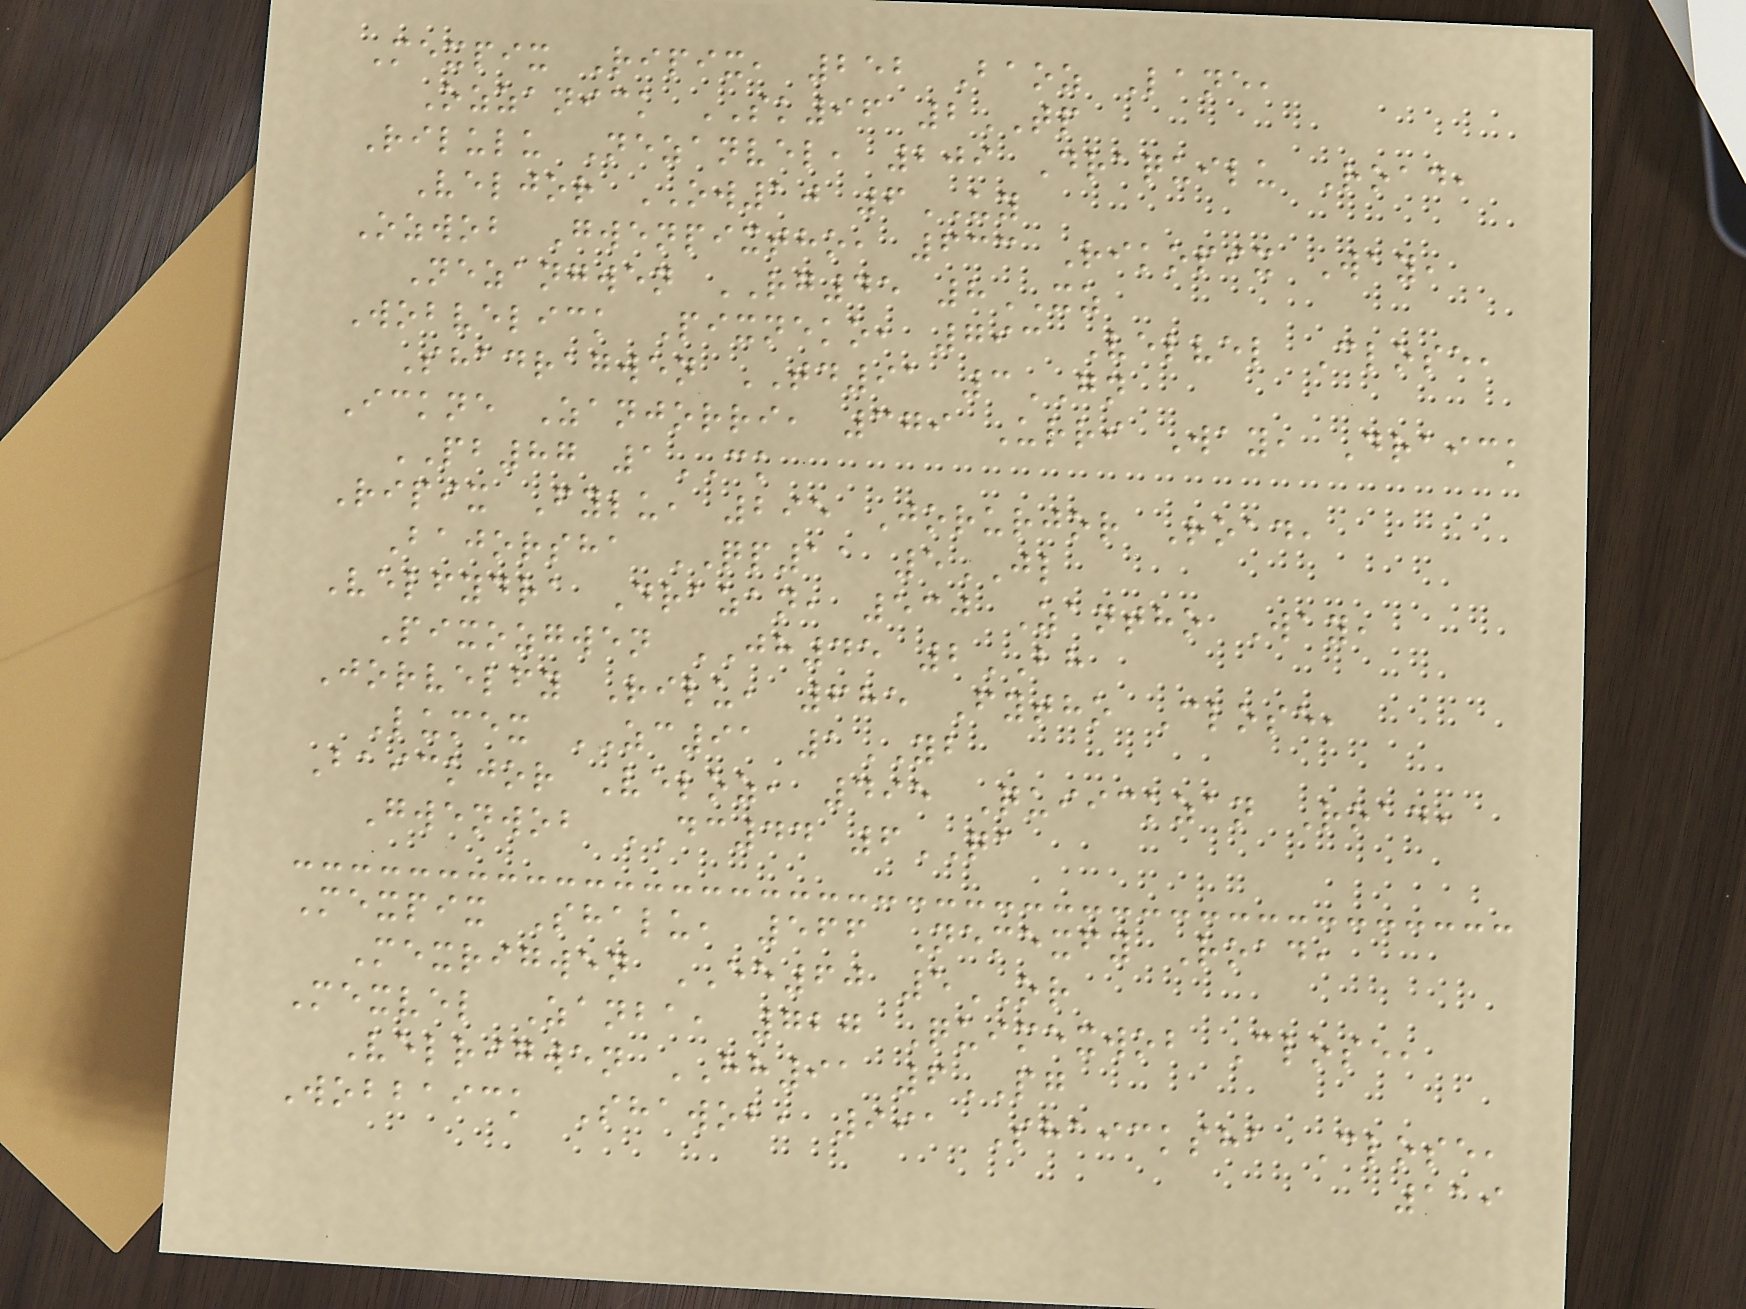Mexpix Ripix, 252 Baoz Lane,
Ozzanick SK96 2TP
Rilulu Nezanvel, 209 Draquilu Road,
Veljor OW10 6UY
Ozwob Gwenpixtho, 633 Rikopix Way,
Nezangwen RG45 8XZ
Wobvelick Pixneko, 793 Velvel Close,
Shadragwen TD91 3GN
Ickne Zanjorri, 379 Urri Way, Draick
PB87 1CK
Ripix Fylu, 295 Jorurjor Road,
Bajorsha QP11 5JL
Velfydra Drazan, 530 Zantho Way,
Pixozgwen JH45 2BH
Jorvelfy Rilu, 685 Fytho Close,
Lumex ZC91 1YB
Baickjor Veloz, 495 Quiickzan Road,
Gwenwob DC44 6QA
Mexpix Shalu, 566 Nemexfy Road,
Mexrigwen EE60 5OR
Mexvel Zanba, 727 Quimexwob Close,
Velrigwen HH91 6PG
Wobbaick Shawob, 991 Shaicksha Close,
119
